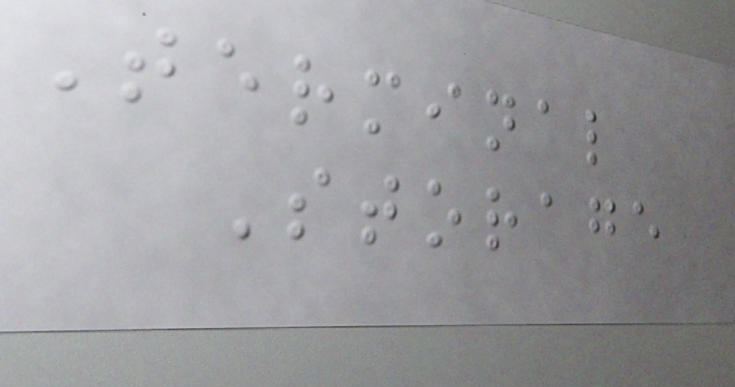Terminal
Storage
